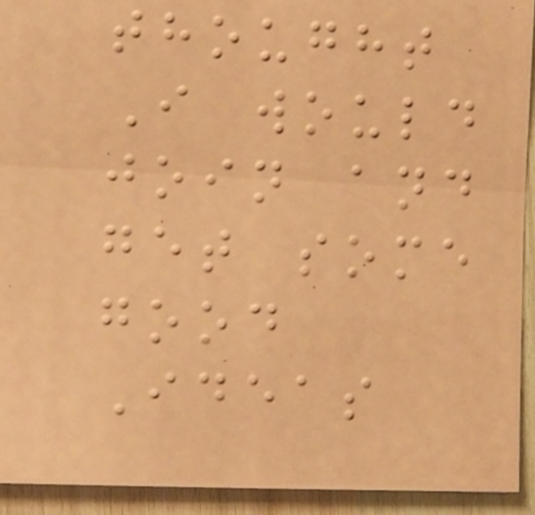thought
I would
join and
get some
good
Ideas
